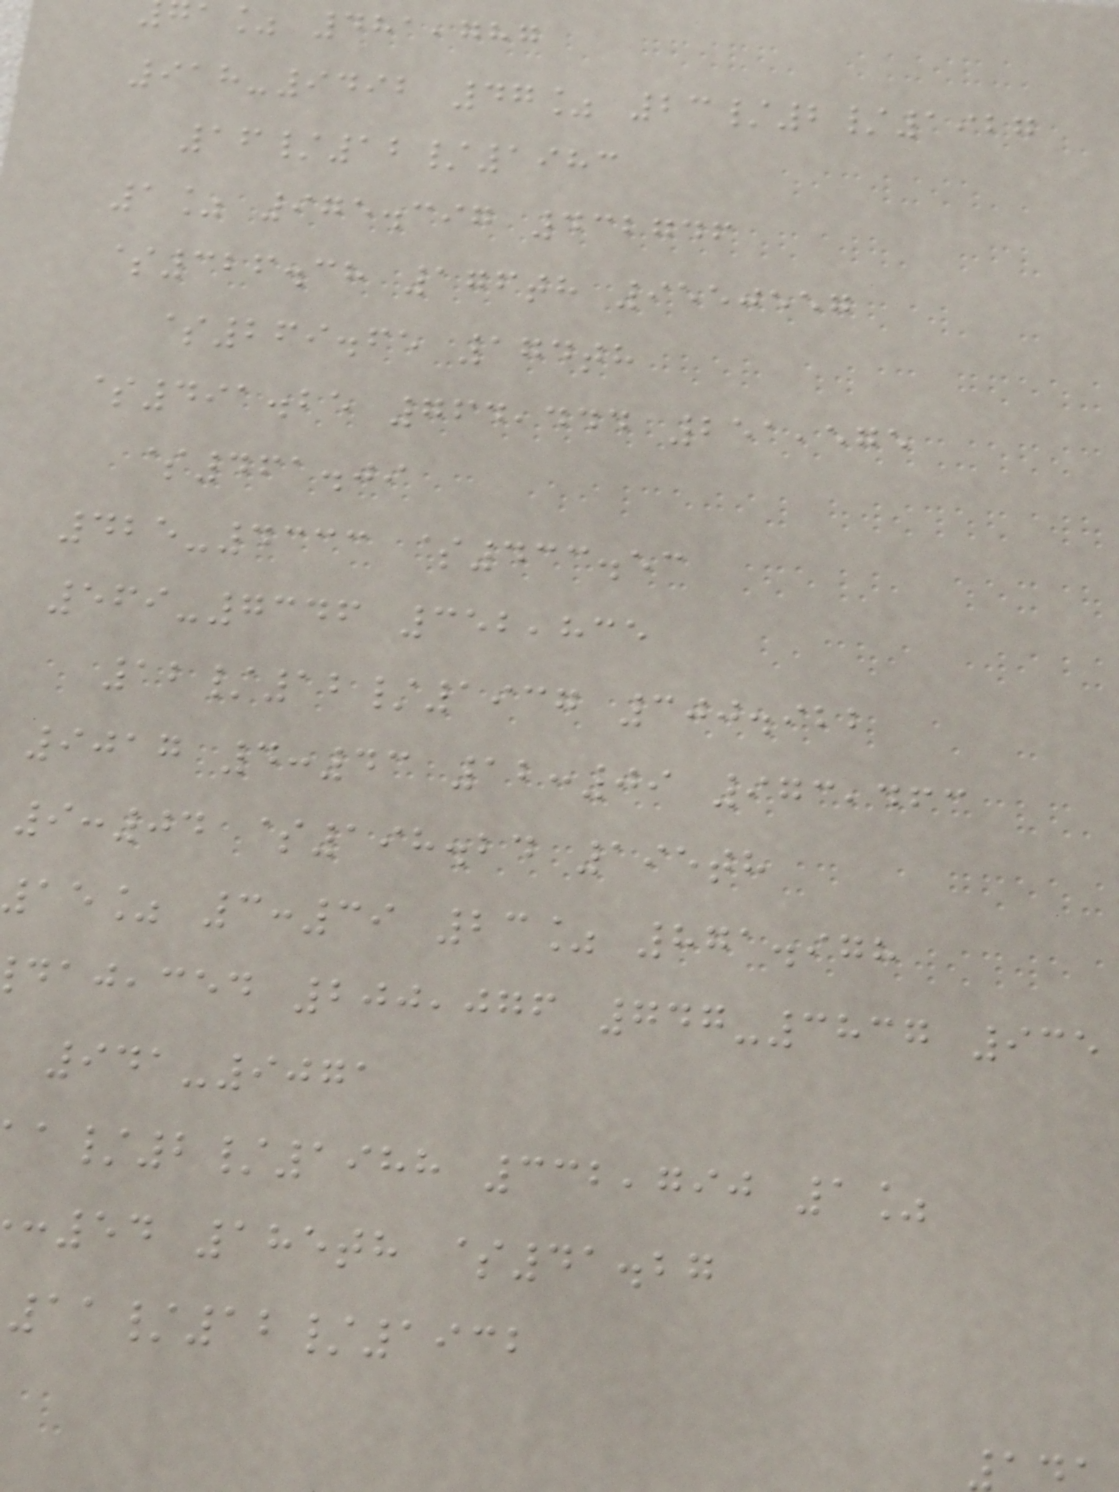a% 481,787
918-9492 47% 23/2/1927
16/12/1983
1% 975.397 432746
$326.38 176th 9550557
$269.65 174th
$491.25 764,444 251,575
$461.09
425-4333 $433.53
569-7346 352,835
12/12/1937 300.922
9017 4:43 12:09 973,463
9:04 $198.24 195th
15% 3:39 23% 871.978
,ced 200,076 747-3837 935
941-9071
/2/1988 332,790 1%
:54 185th $41.27
11/12/1932
